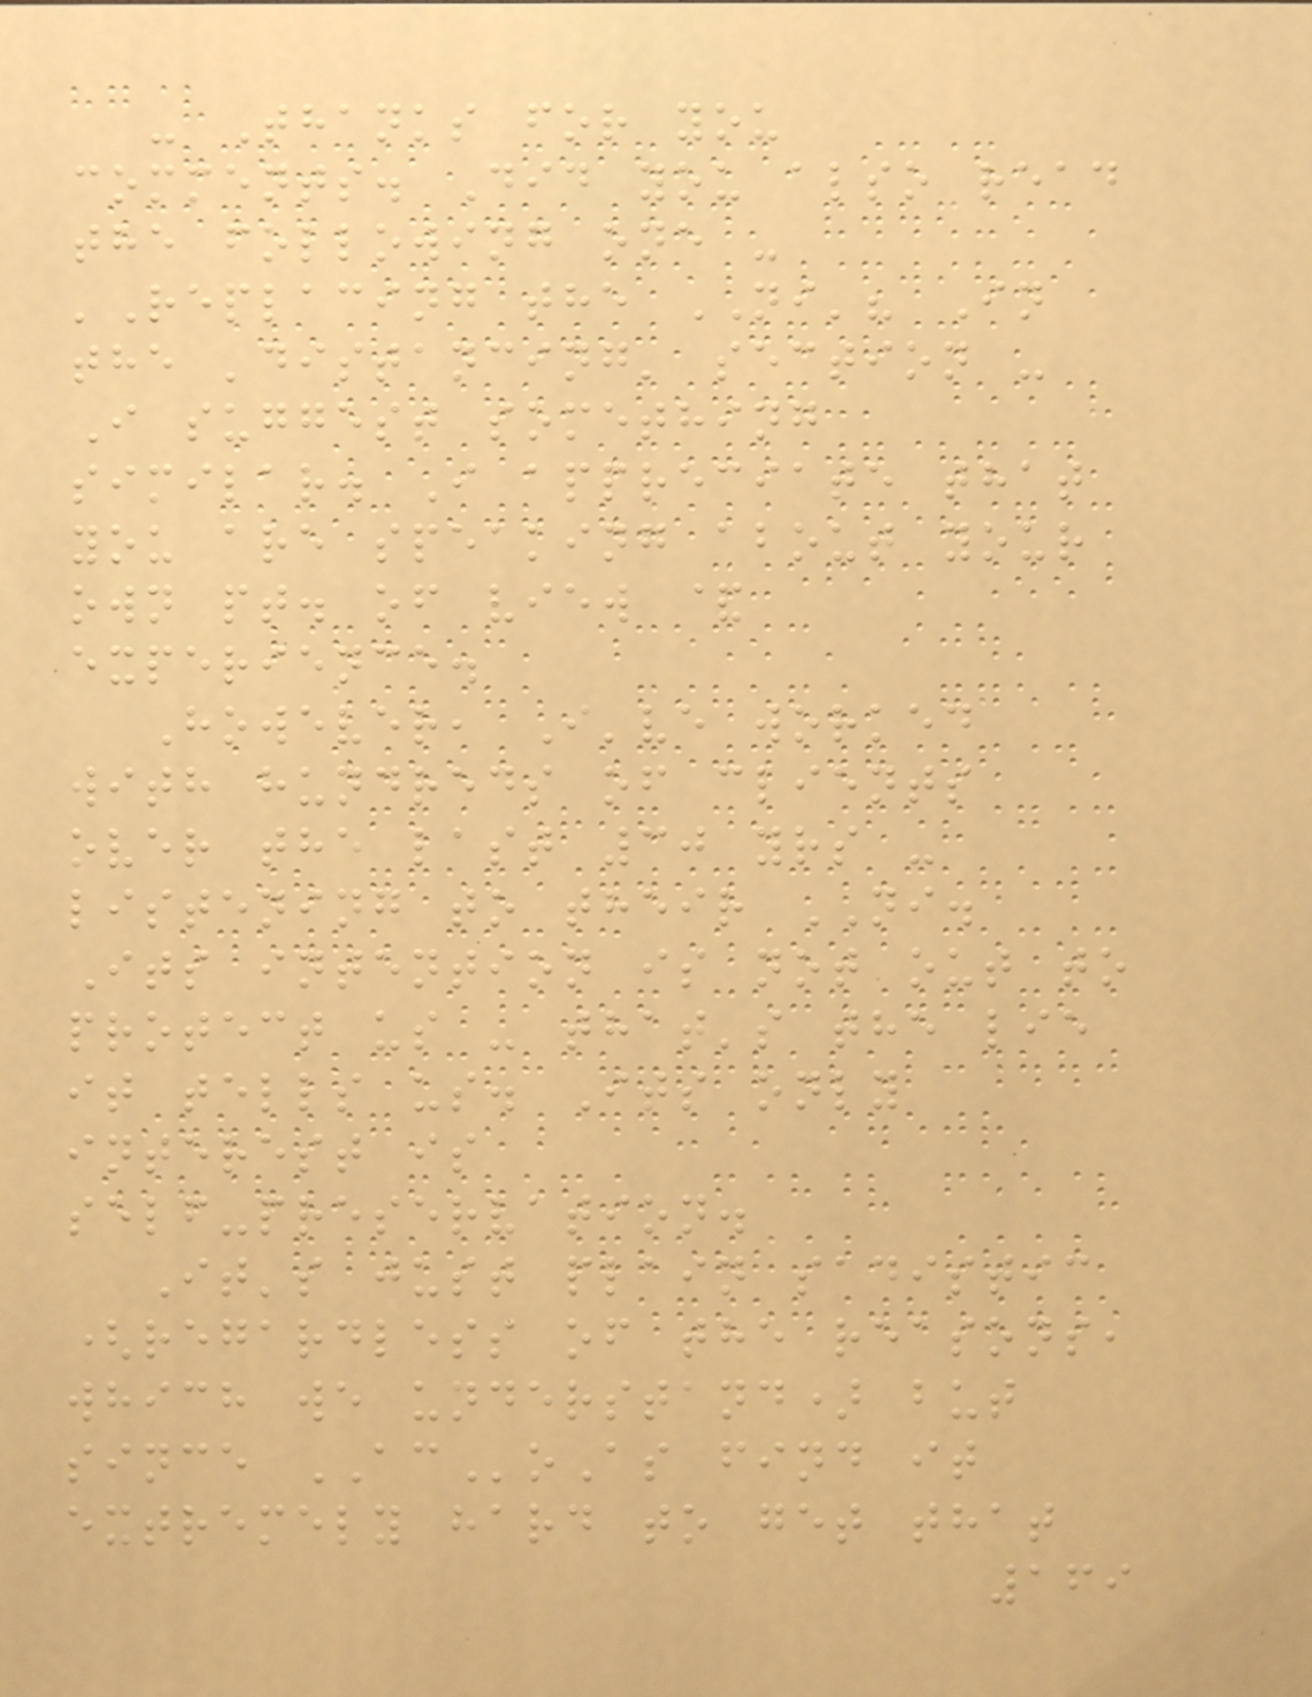- Thanks for you
comments. Did you also read
the following one -
'Replacing the NI'? In
the 'distancing' section -
I suggest something
similar. I appreciate that
you are speaking about your
own pt. of view &
experience.
However, I've worked
with hundreds of clients
over the last 30 yrs -
listening to their NI.
Its intention is not out to
protect us - that's the lie
it tells us. Its only
interest is
self-preservation.
It's just plain sadistic
(regardless of the reasons,
which we understand) but
since ACoAs find it
extremely hard to get that
169
